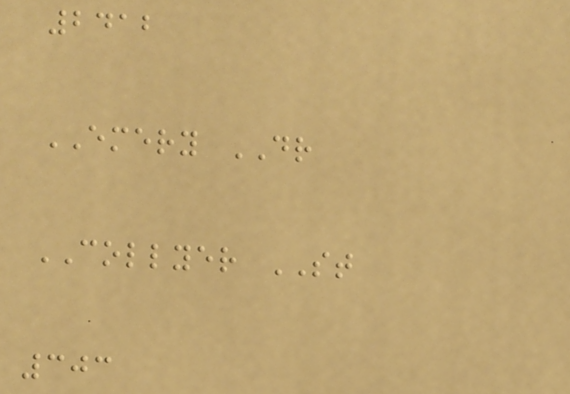2412
EMERY DR
COLLYER ST
303
